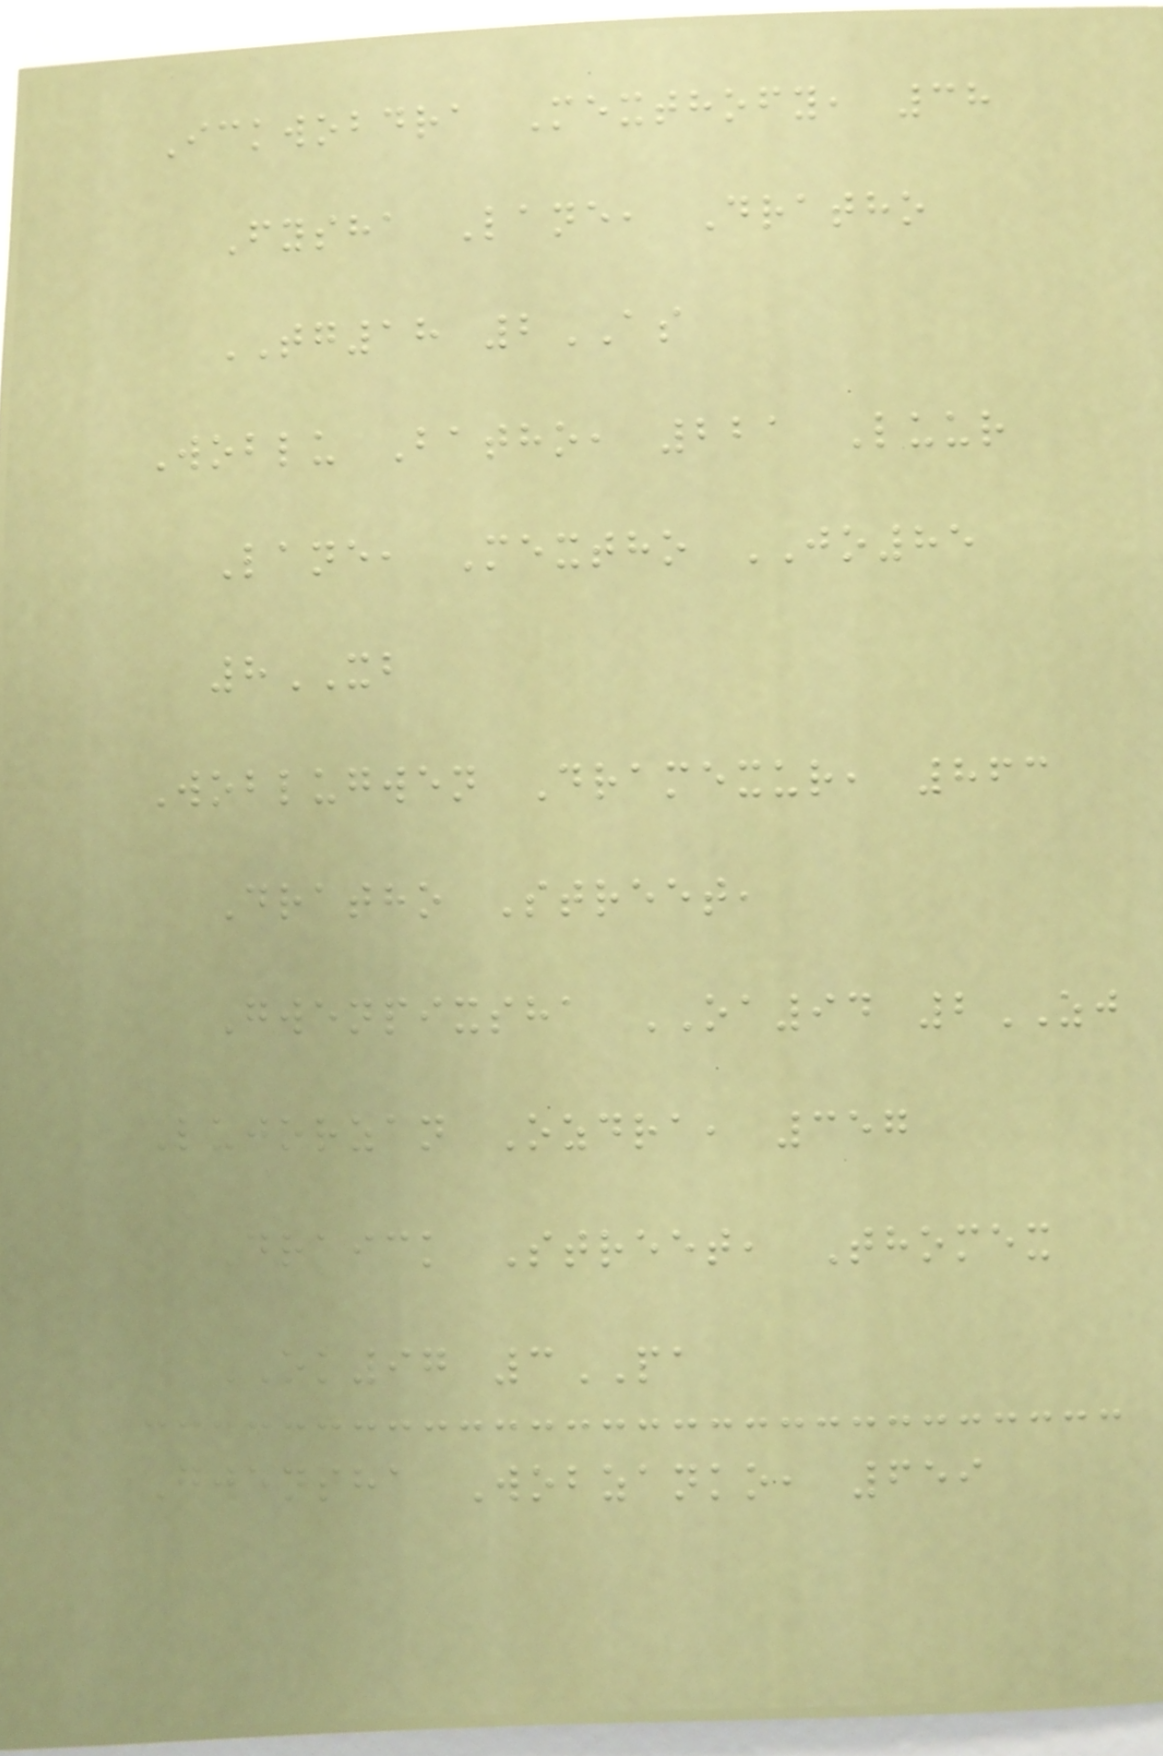Ickwobdra Mexthofy, 38
Fysha Lane, Dratho
TG18 2AS
Woblu Batho, 221 Luur
Lane, Mextho JO85
8XB
Woblugwen Dramexur, 863
Dratho Street,
Gwenpixsha OA94 2ZJ
Lujorzan Ozdra, 357
Draick Street, Thomex
OK97 3PA
Gwensha Wobzanko, 659
